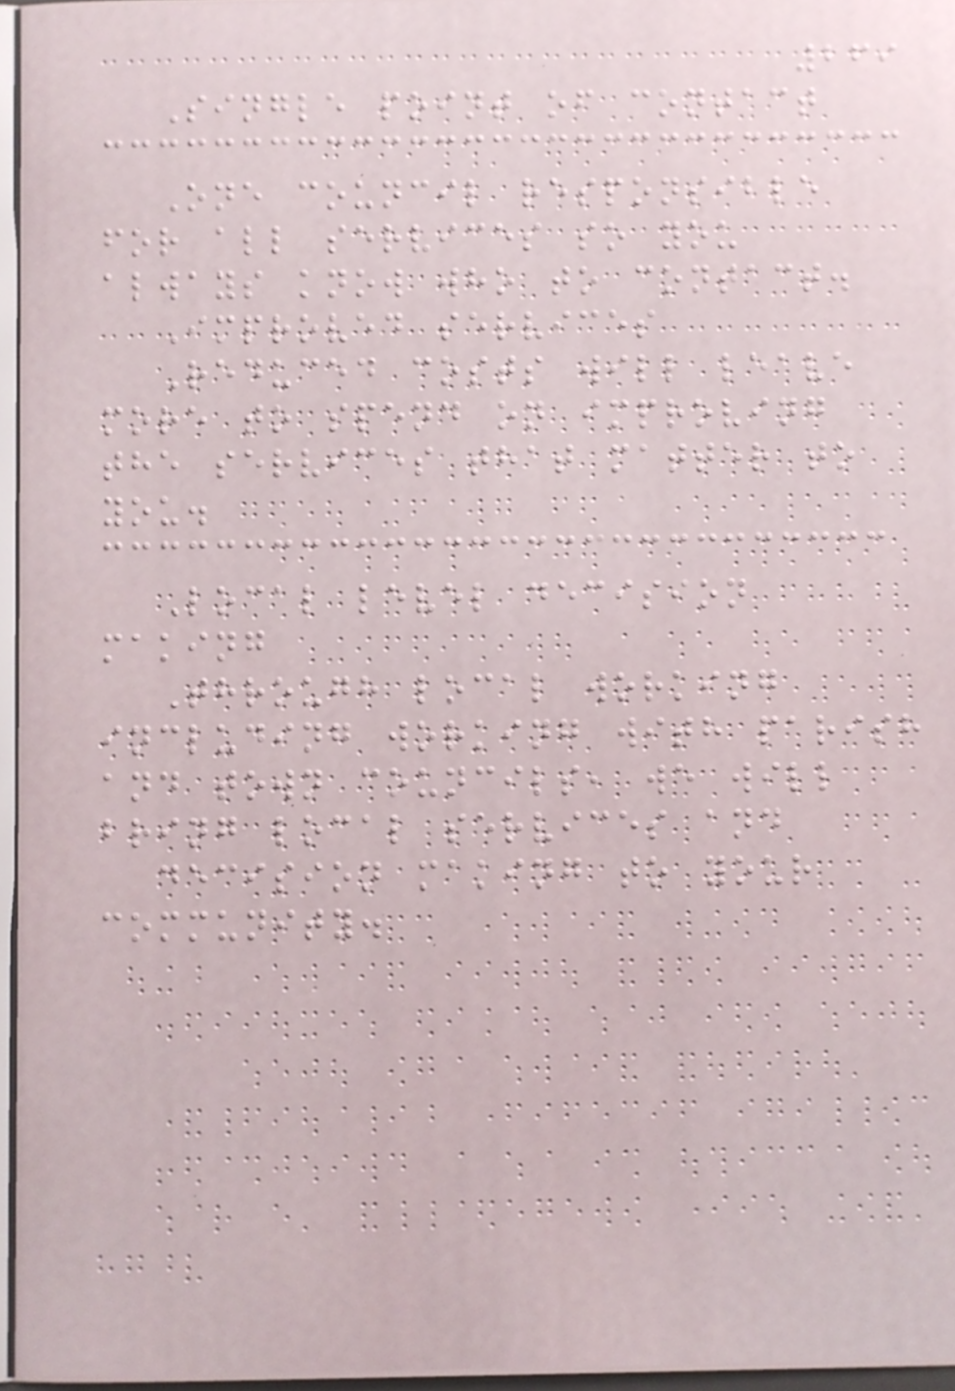269
Single point of contact
One council responsible
for all services so you
always know who to contact.
Improved services
Reduced costs will leave
more to spend on improving
the services that matter to
you.
Local level decision
making
Through local working
including working with parish
and town councils, we will
bring local services and
decision making to your
community.
